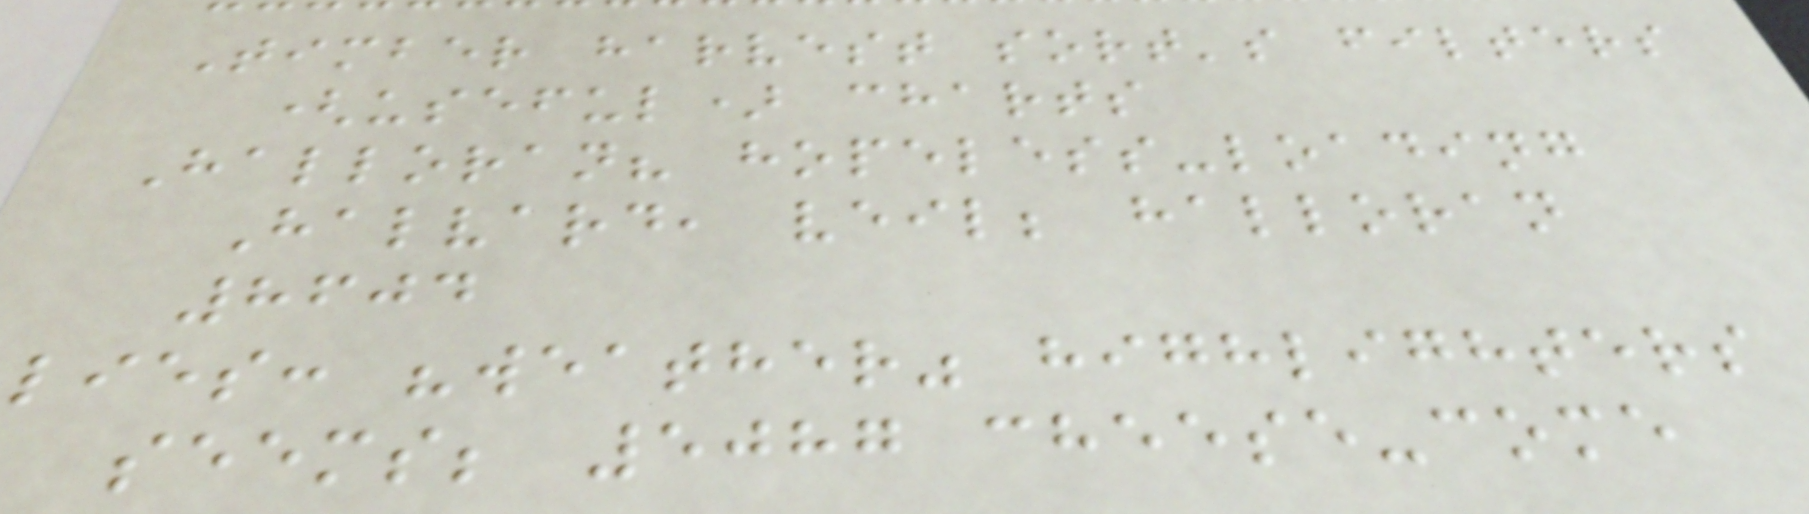Timber harvest sort's filters
(useful) charts
Halloran? hopeless-loading
Halvard, veil; halloran
8604
lies: "weather" highlighters
seems; 5087 cheese-come
